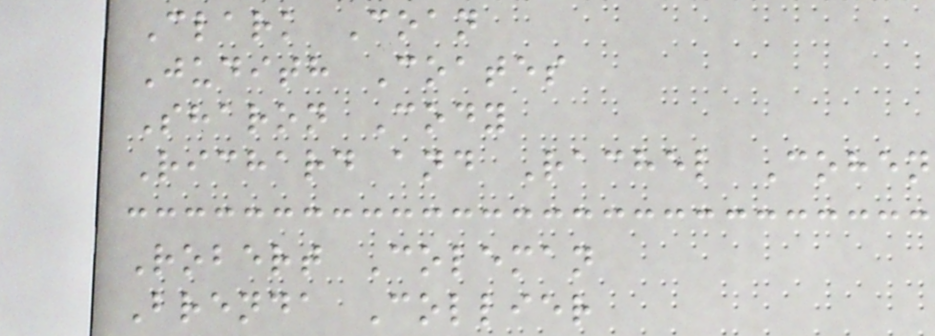Clark Coan
Judith Coates
Sharon Cody
Richard and Rachel Cohen
Robert Coleman
Brenda Collier
